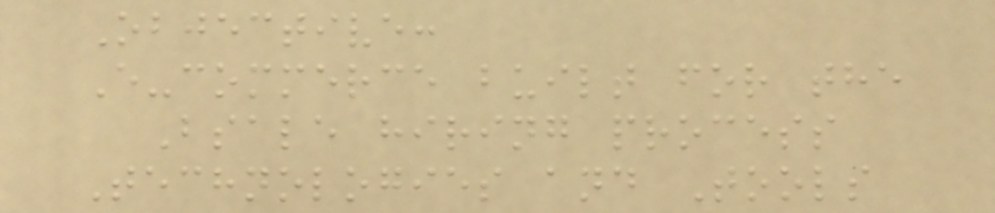Objective:
E-commerce built for the
Bsale hiring process
Technologies and Tools
